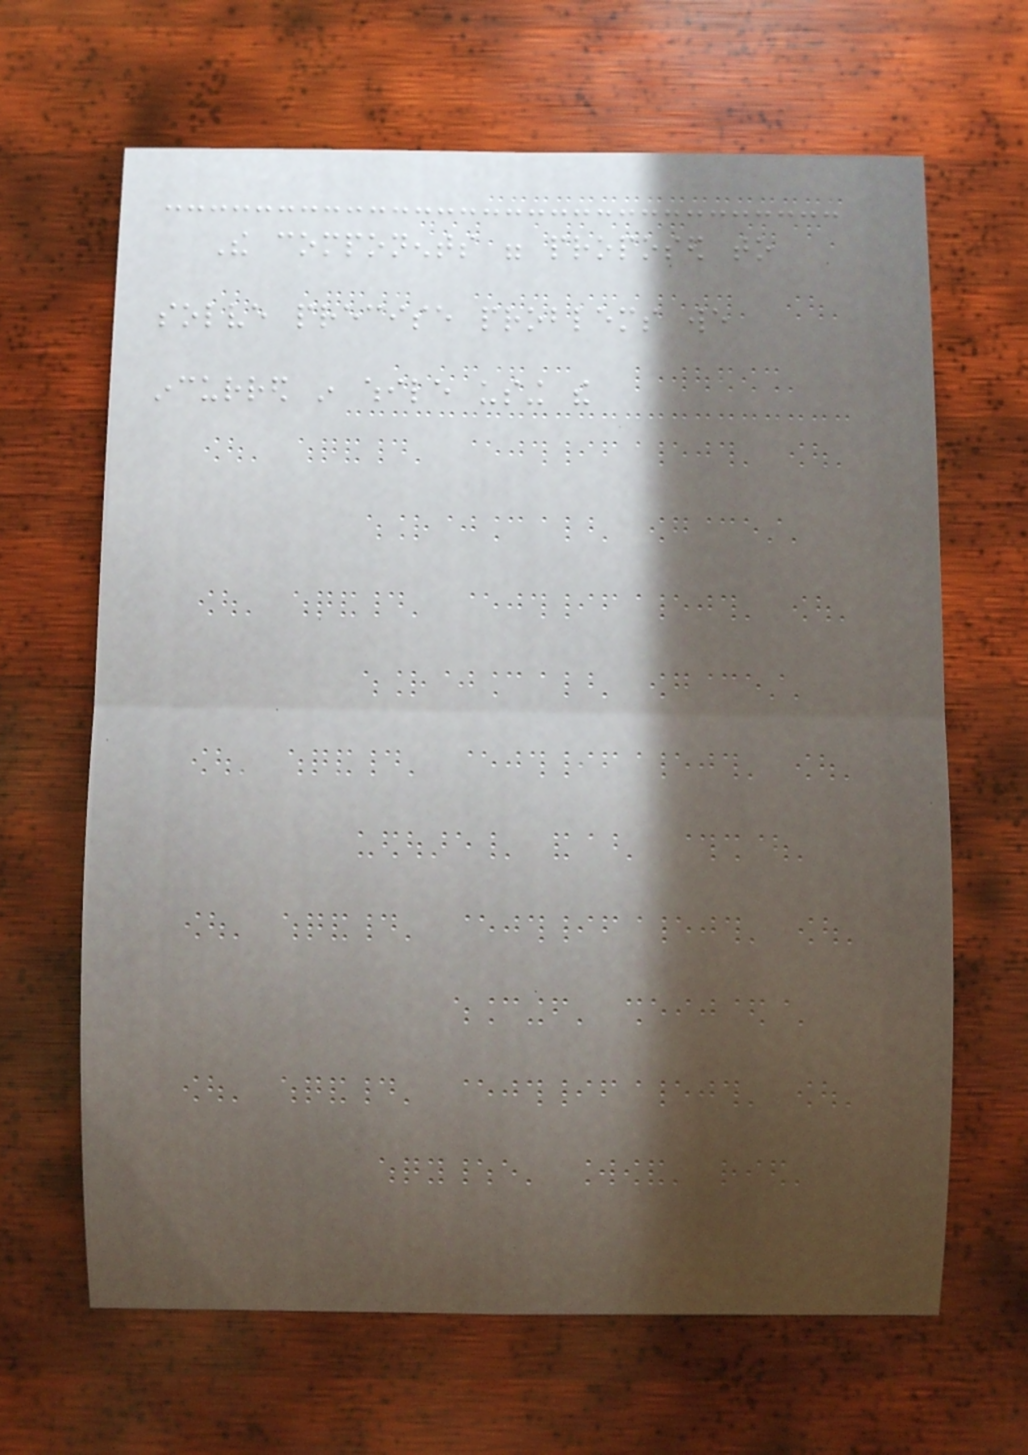The components were proposed to
solve precise problems we
incurred in while using the
